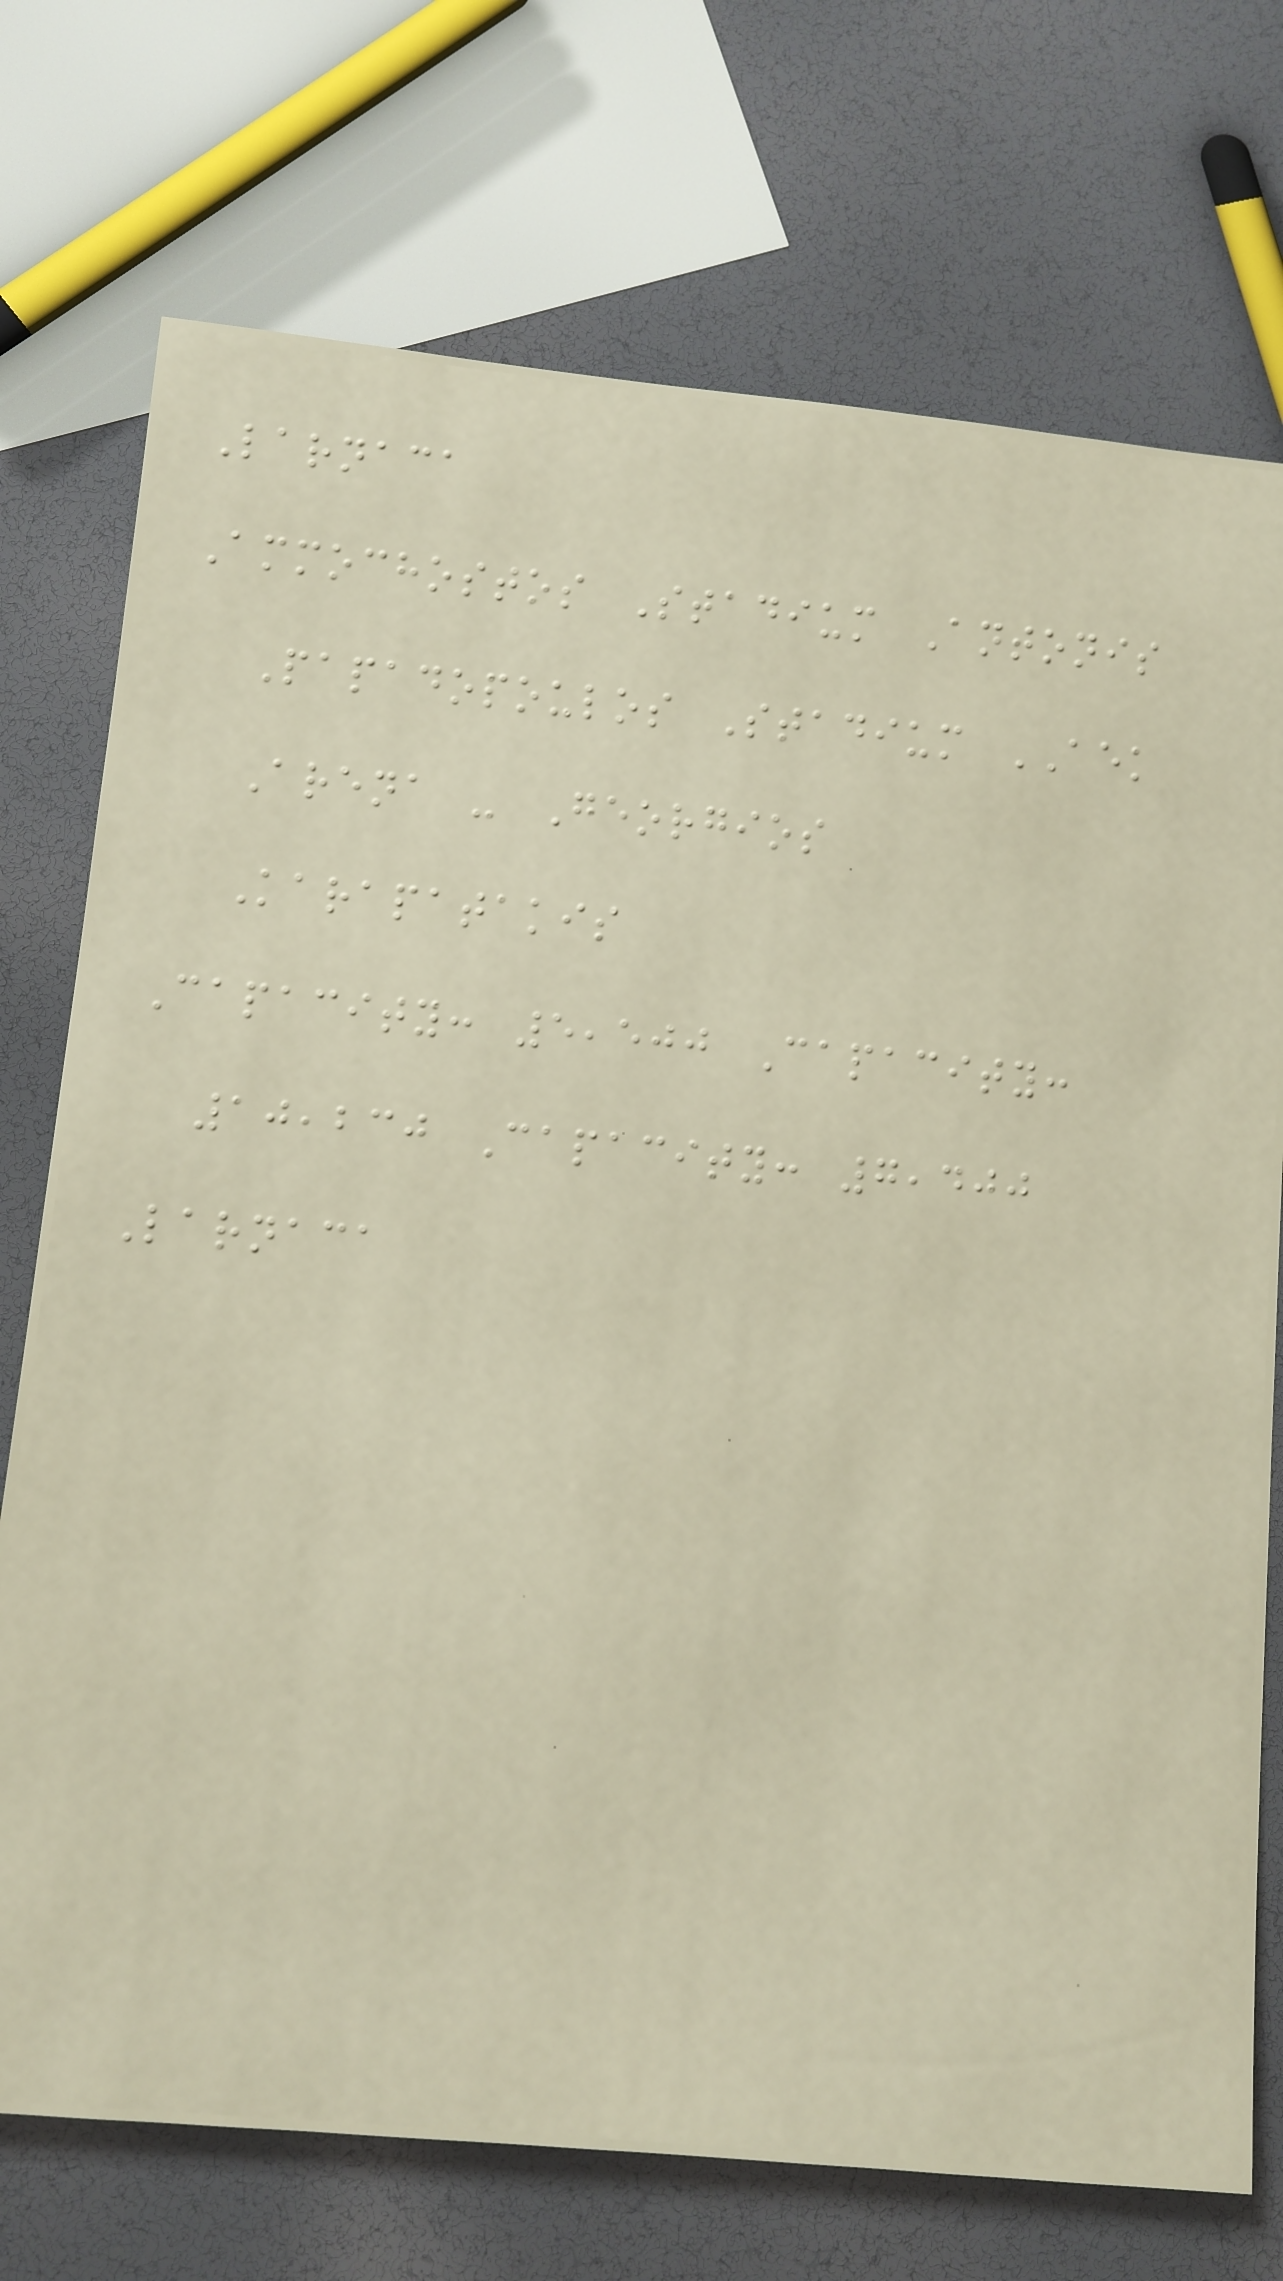Larnaca
Ammochostos Stadium Antonis
Papadopoulos Stadium AEK
Arena - Georgios
Karapatakis
Capacity: 5,500 Capacity:
10,230 Capacity: 7,400
Larnaca
